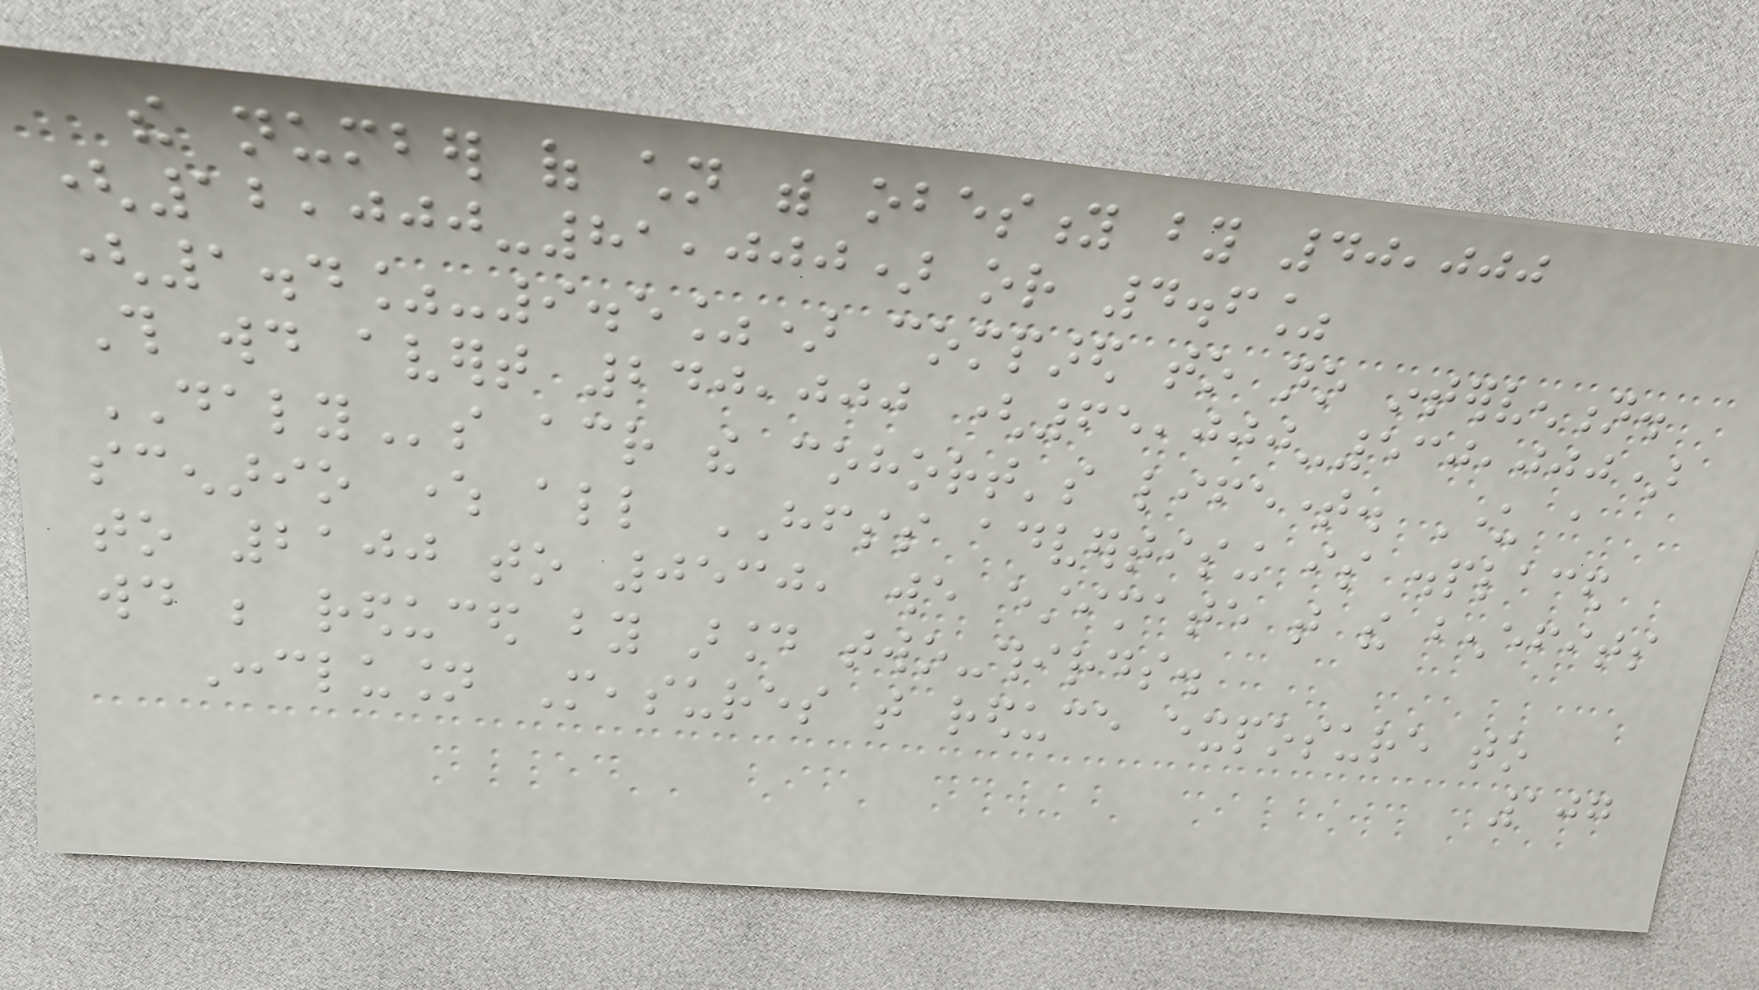the number of children with obesity by 40,000
(12,000-81,000) or 4.6%
(1.4%-9.5%) compared to no intervention.
This would avert 240,000 (65,000-530,000)
DALYs across the cohort's lifetime. Under a
scenario where all HFSS advertising is displaced
to 2100 to 0530, we estimate that the benefits
would be reduced by around two-thirds.
Conclusion Measures that reduce exposure to
107
